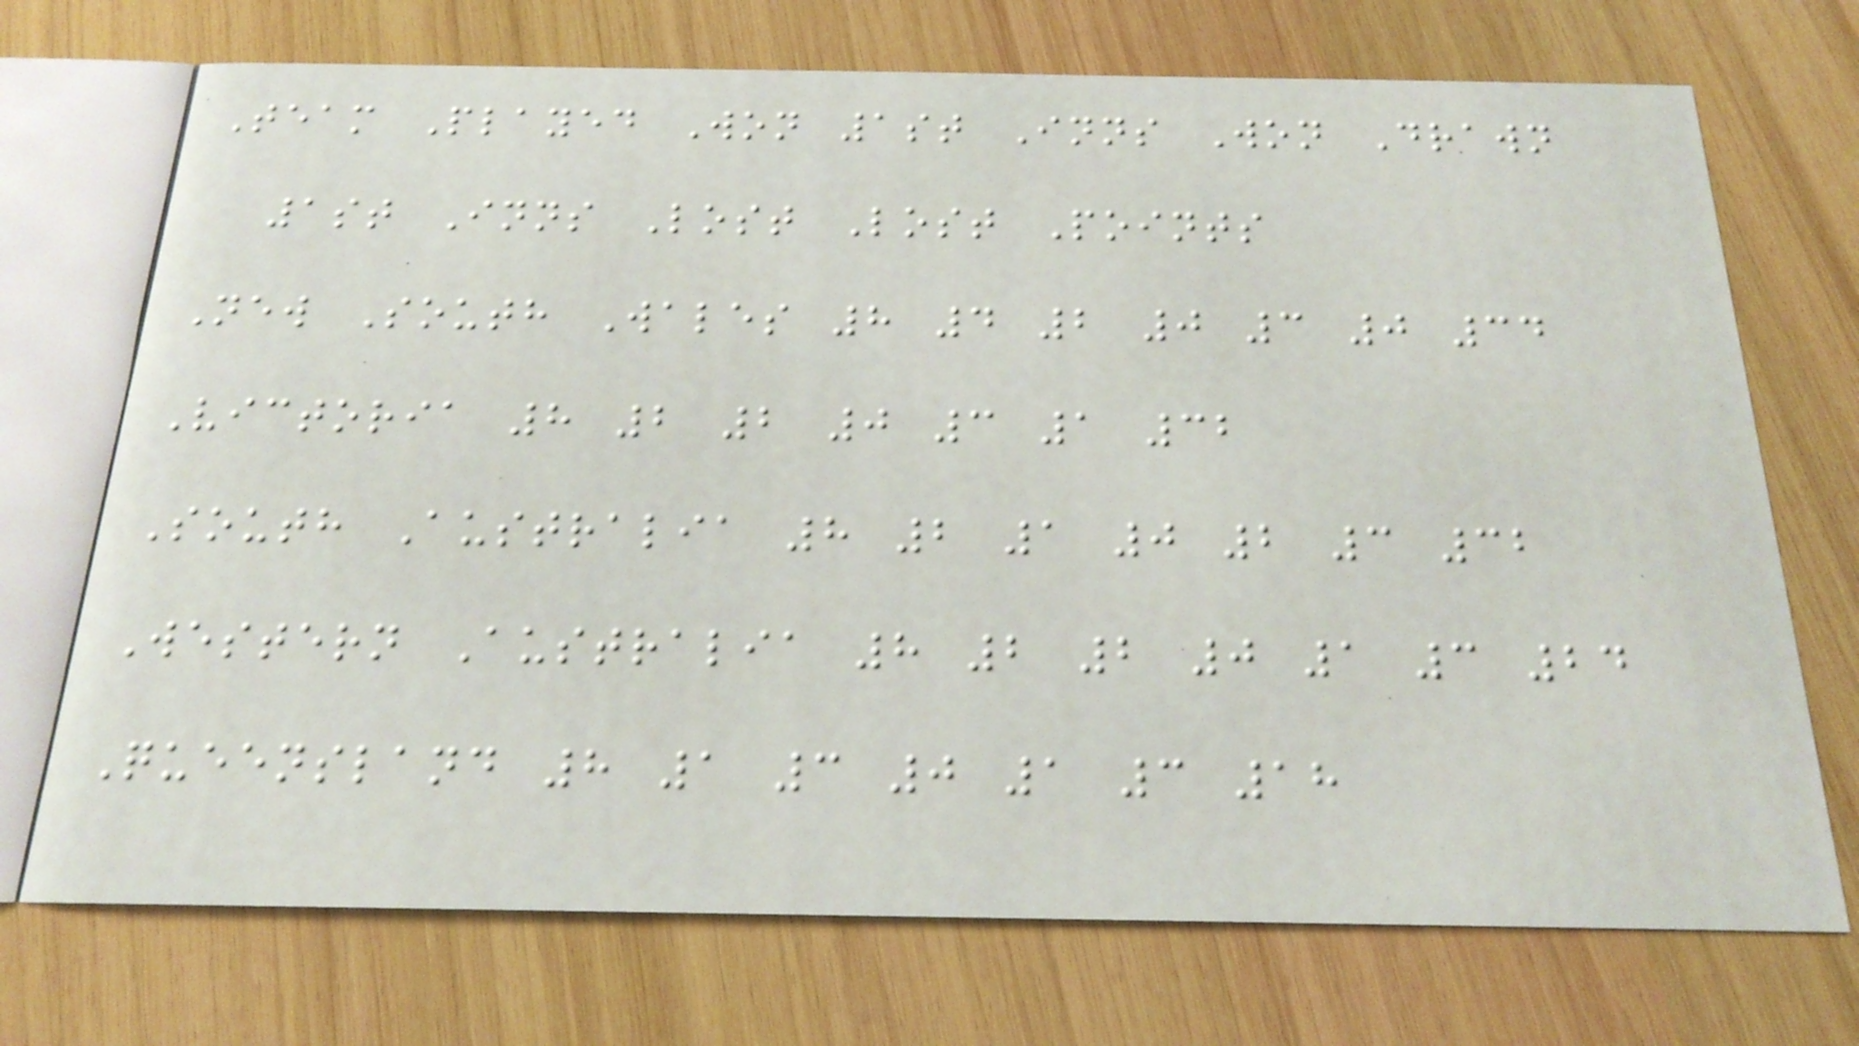Team Played Won 1st Inns Won Drawn
1st Inns Lost Lost Points
New South Wales 8 4 2 0 3 0 34
Victoria 8 2 2 0 3 1 32
South Australia 8 2 1 0 2 3 32
Western Australia 8 2 2 0 1 3 24
Queensland 8 1 3 0 1 3 18
